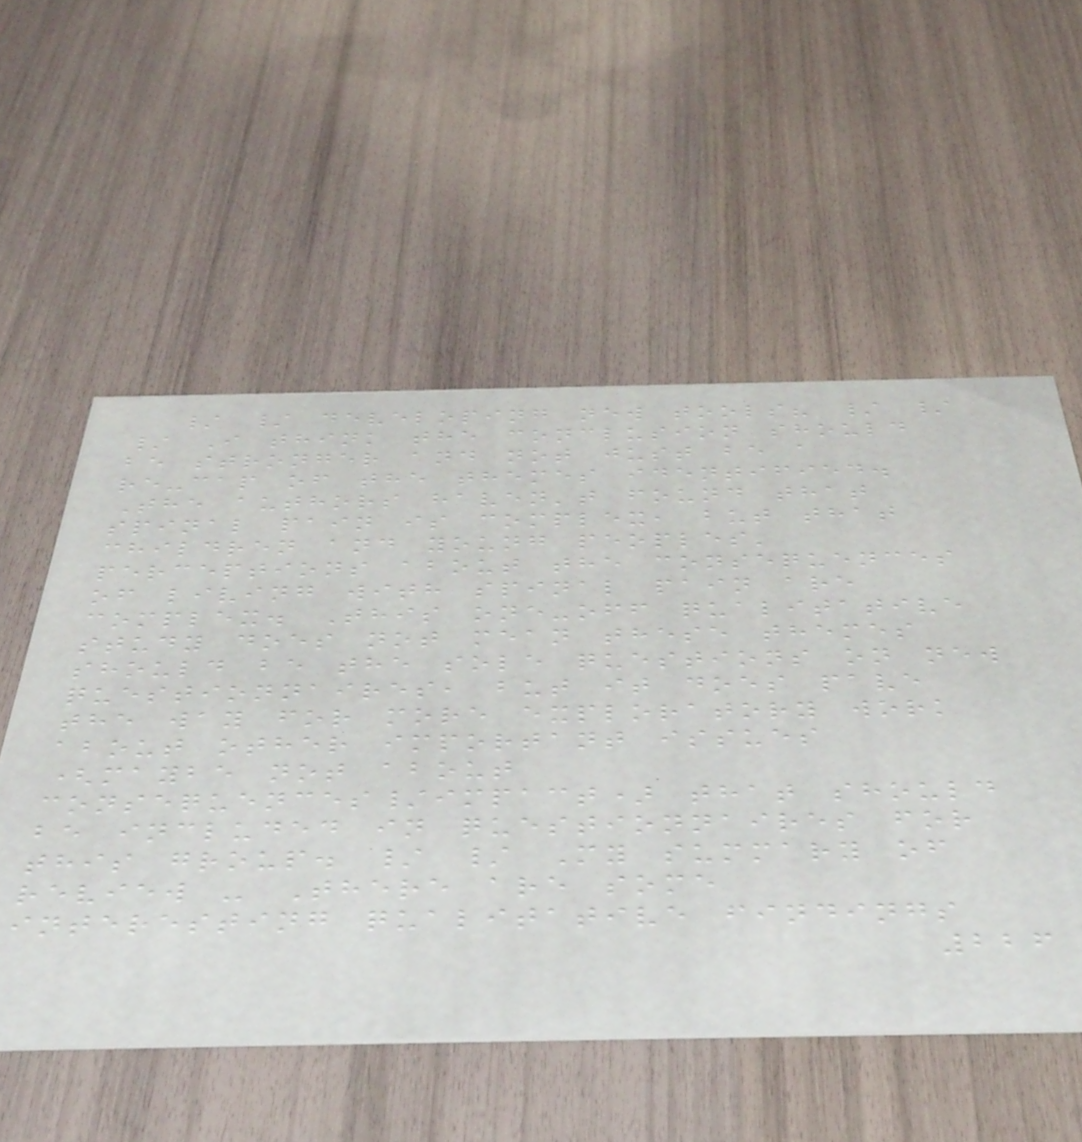/ / developing new tools? / /
/ I think the conclusion should
be stronger and not just be a
re-cap of the themes identified.
The authors haven't found that
spinal pain is complex, but that
children and young peoples'
perceptions about the consequences
of living with spinal pain are
complex. This one-off qualitative
study does not mean these themes
should be the sole questions on new
questionnaires, but it does pave
the way for more exploratory work
about other important issues
(maybe not about
consequences/impact) that should
be included in questionnaires for
this group. / / My summary of
review - There are some
interesting qualitative findings
226
